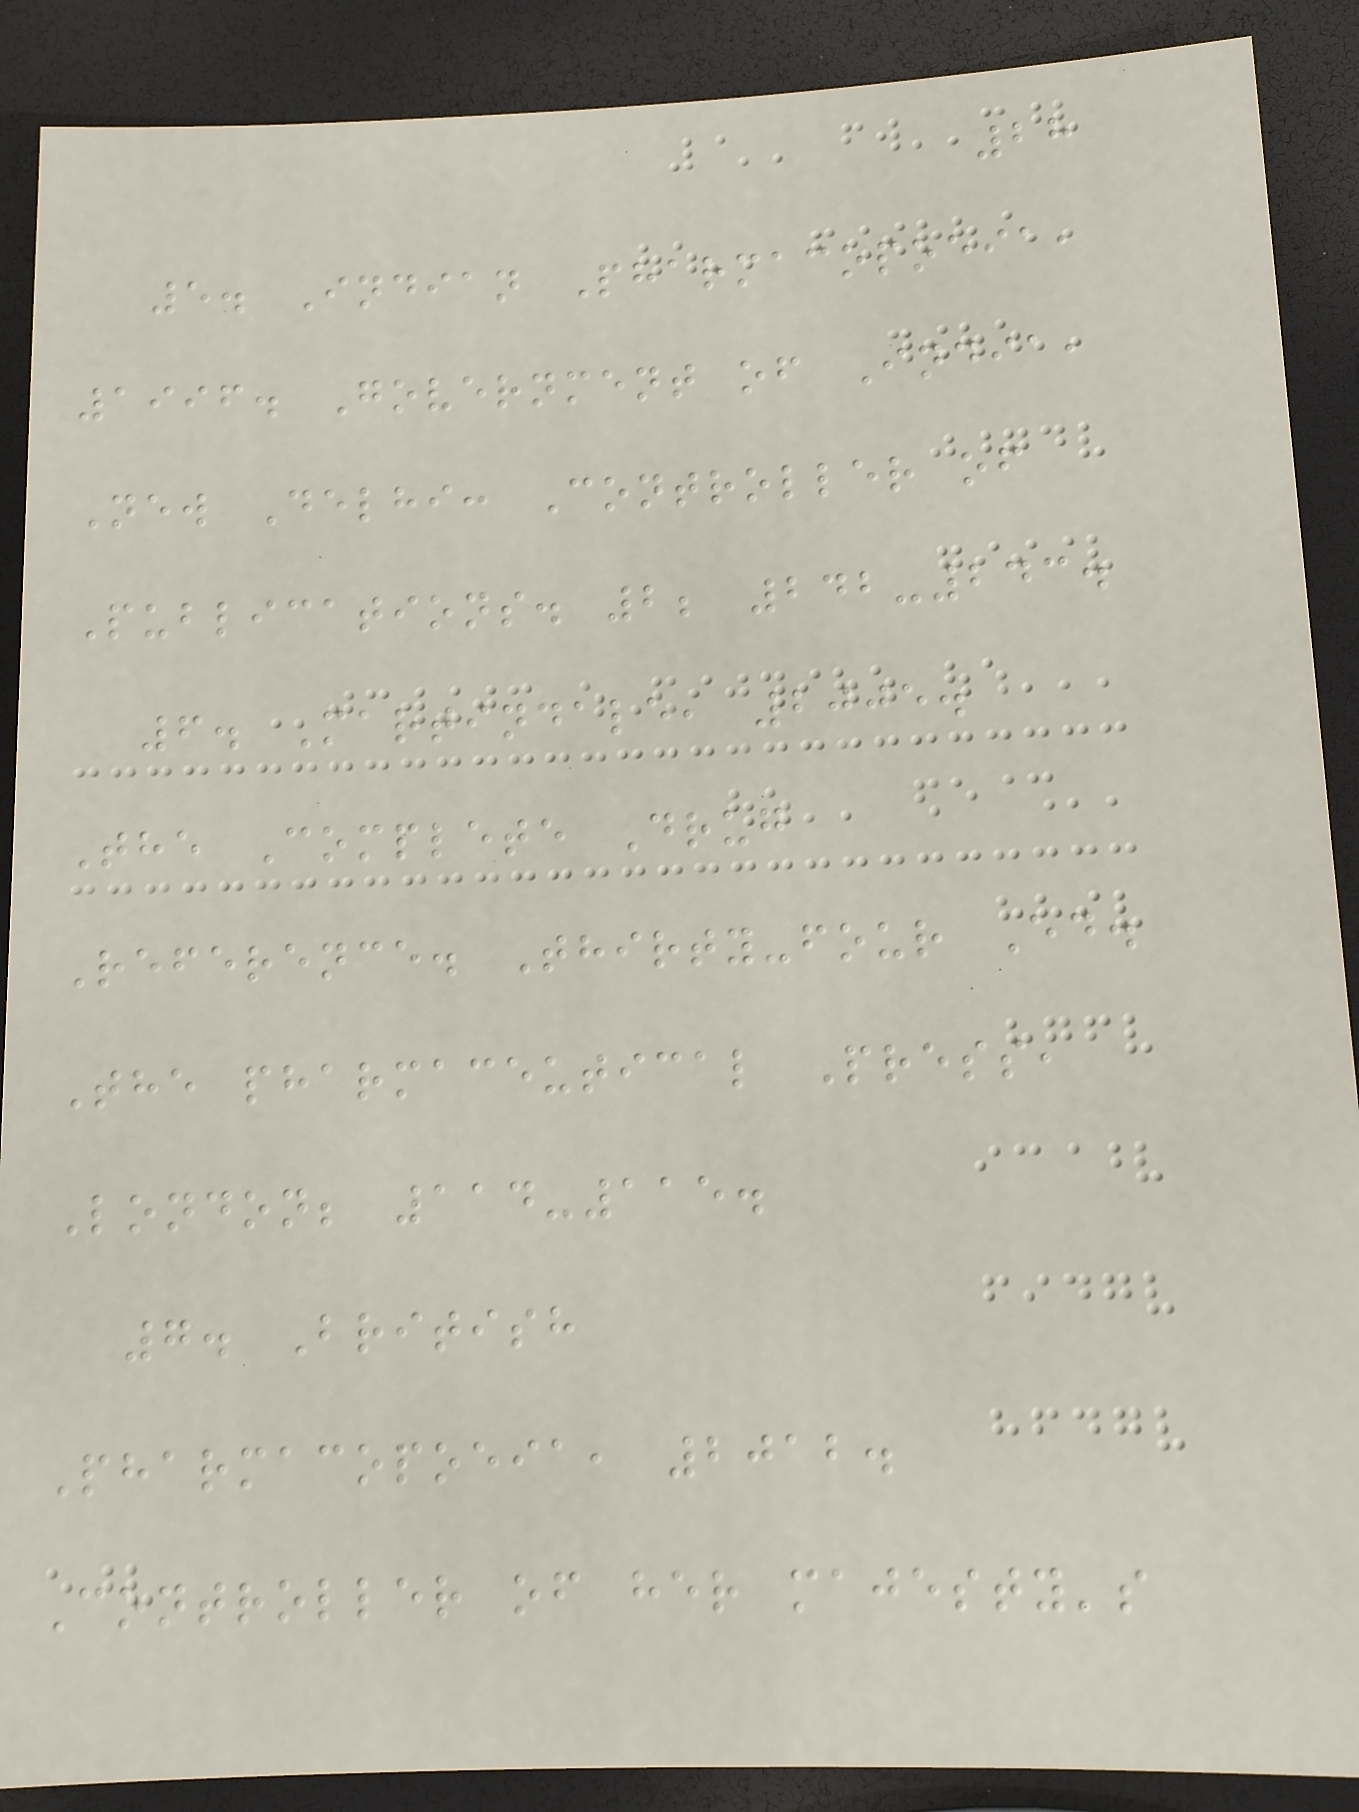28
5. Indian Pharmacopoeia,
1996. Government of India,
New Delhi: Controller of
Publications. 2; 242-243.
6. Martindale, 2005.
The Complete Drug
Reference. Thirty-four Ed.
The pharmaceutical Press,
London; 114-115.
7. British
Pharmacopoeia, 2012.
Controller of her majesty's
